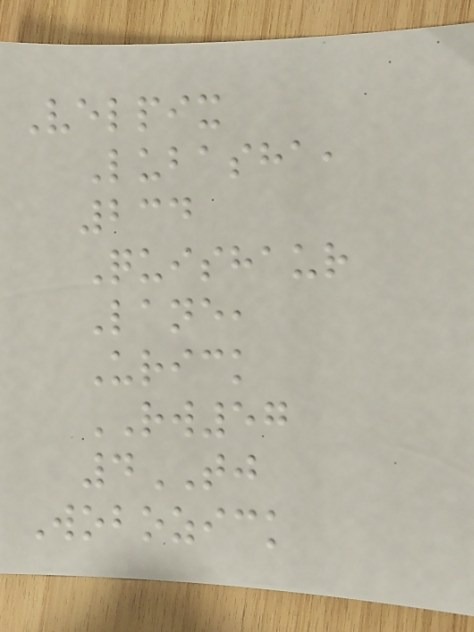Velpix
Lubasha,
234
Quishaur
Lane,
Urick
RW57
4TJ
Wobozick
